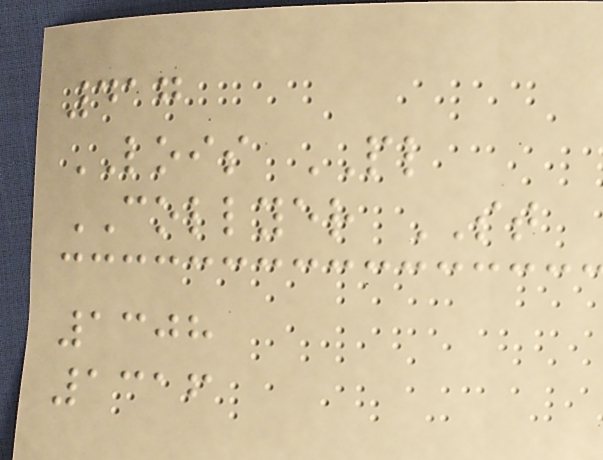417
LOIS PL
COLLYER ST
1308
1316
